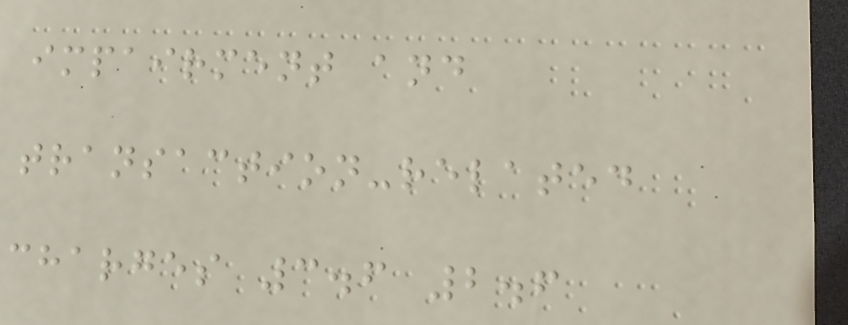impairment and
transaction-related
charges 3.6 2.6
